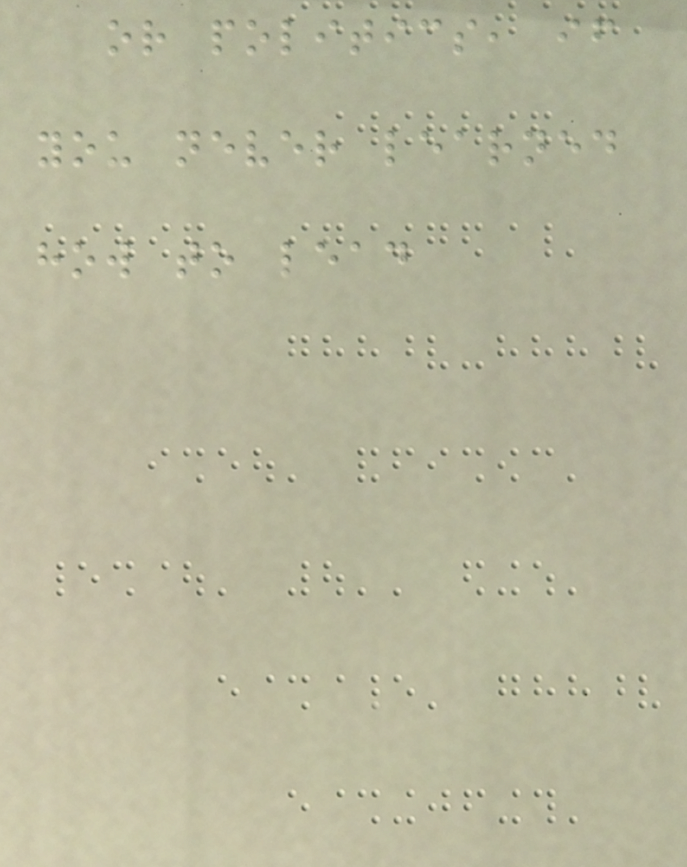or politics, if
you never learned
how to lead
